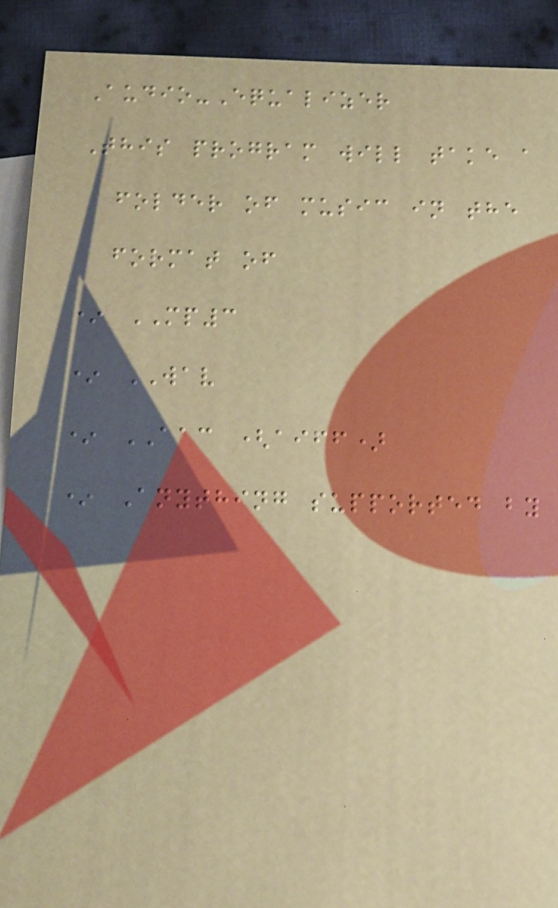Audio-Equalizer
This program will take a
folder of music in the
format of
* MP3
* WAV
* AAC (aiff)
* Anything supported by
